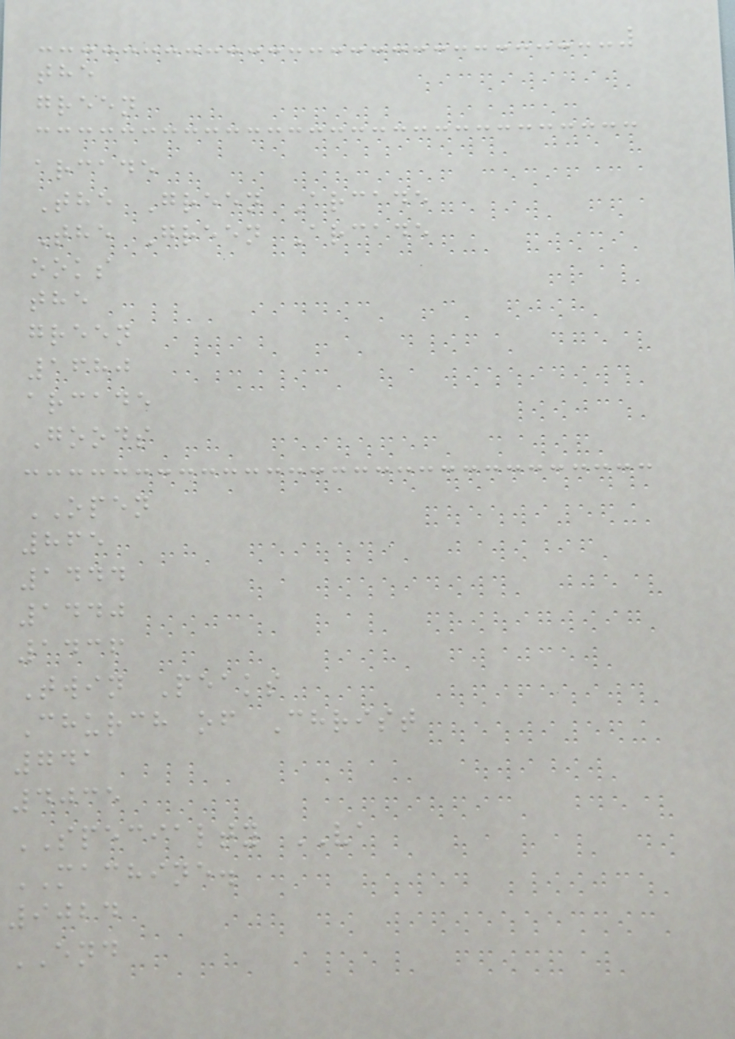the
green
arcade
The Green Arcade
The Green Arcade
ooks
the
green
1680
arcade
Goods
OPEN
865
1444
1440
1436
Twin Peaks
Church of Christ
741
4035
SPECIALTY VA
MACHINE.
9024
END
